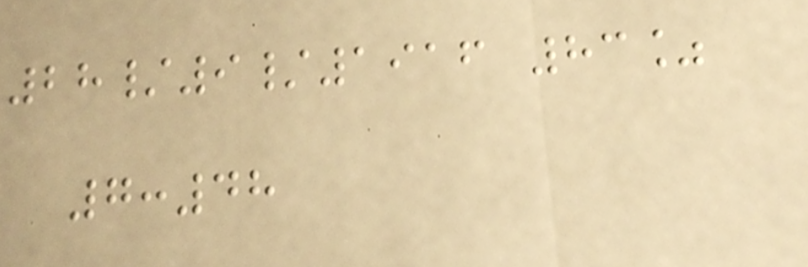28/9/1916 83%
7:48
